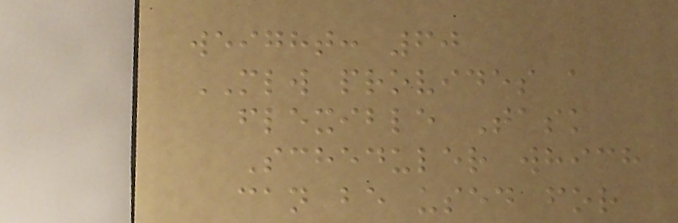weight: 60
MLW provides a
flexible Task
Scheduler which
can be used for
